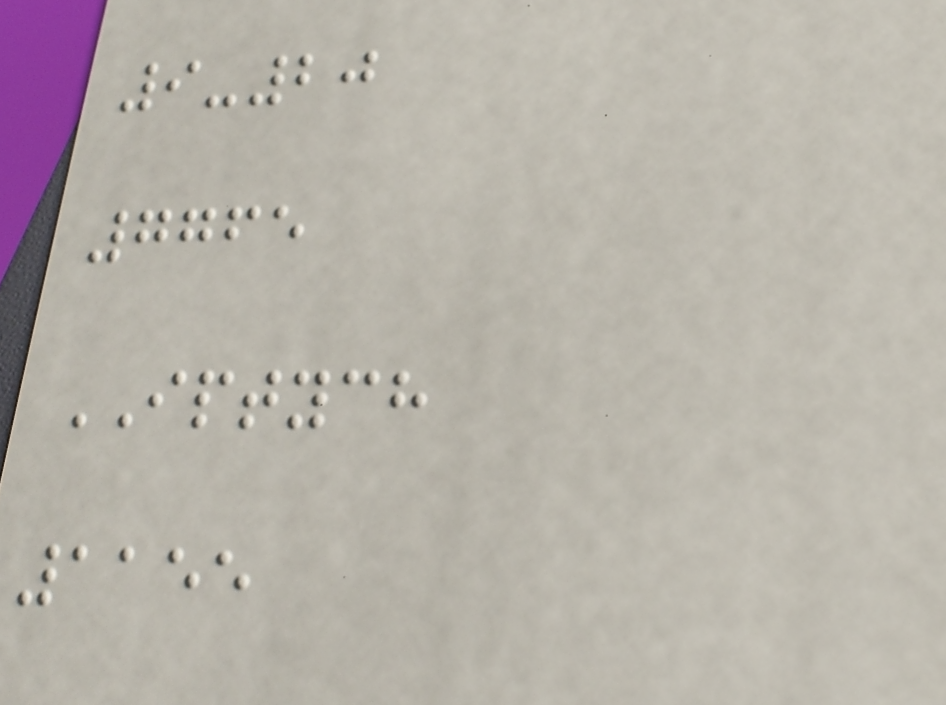9-20
7765
IPTYCH
1155
